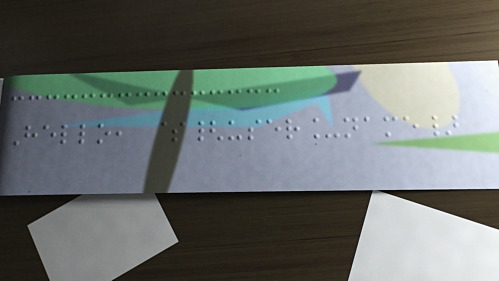Hello, ${user_name}
